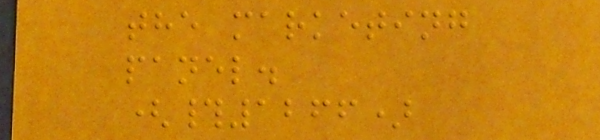the marketing
panel.
(#1266)
